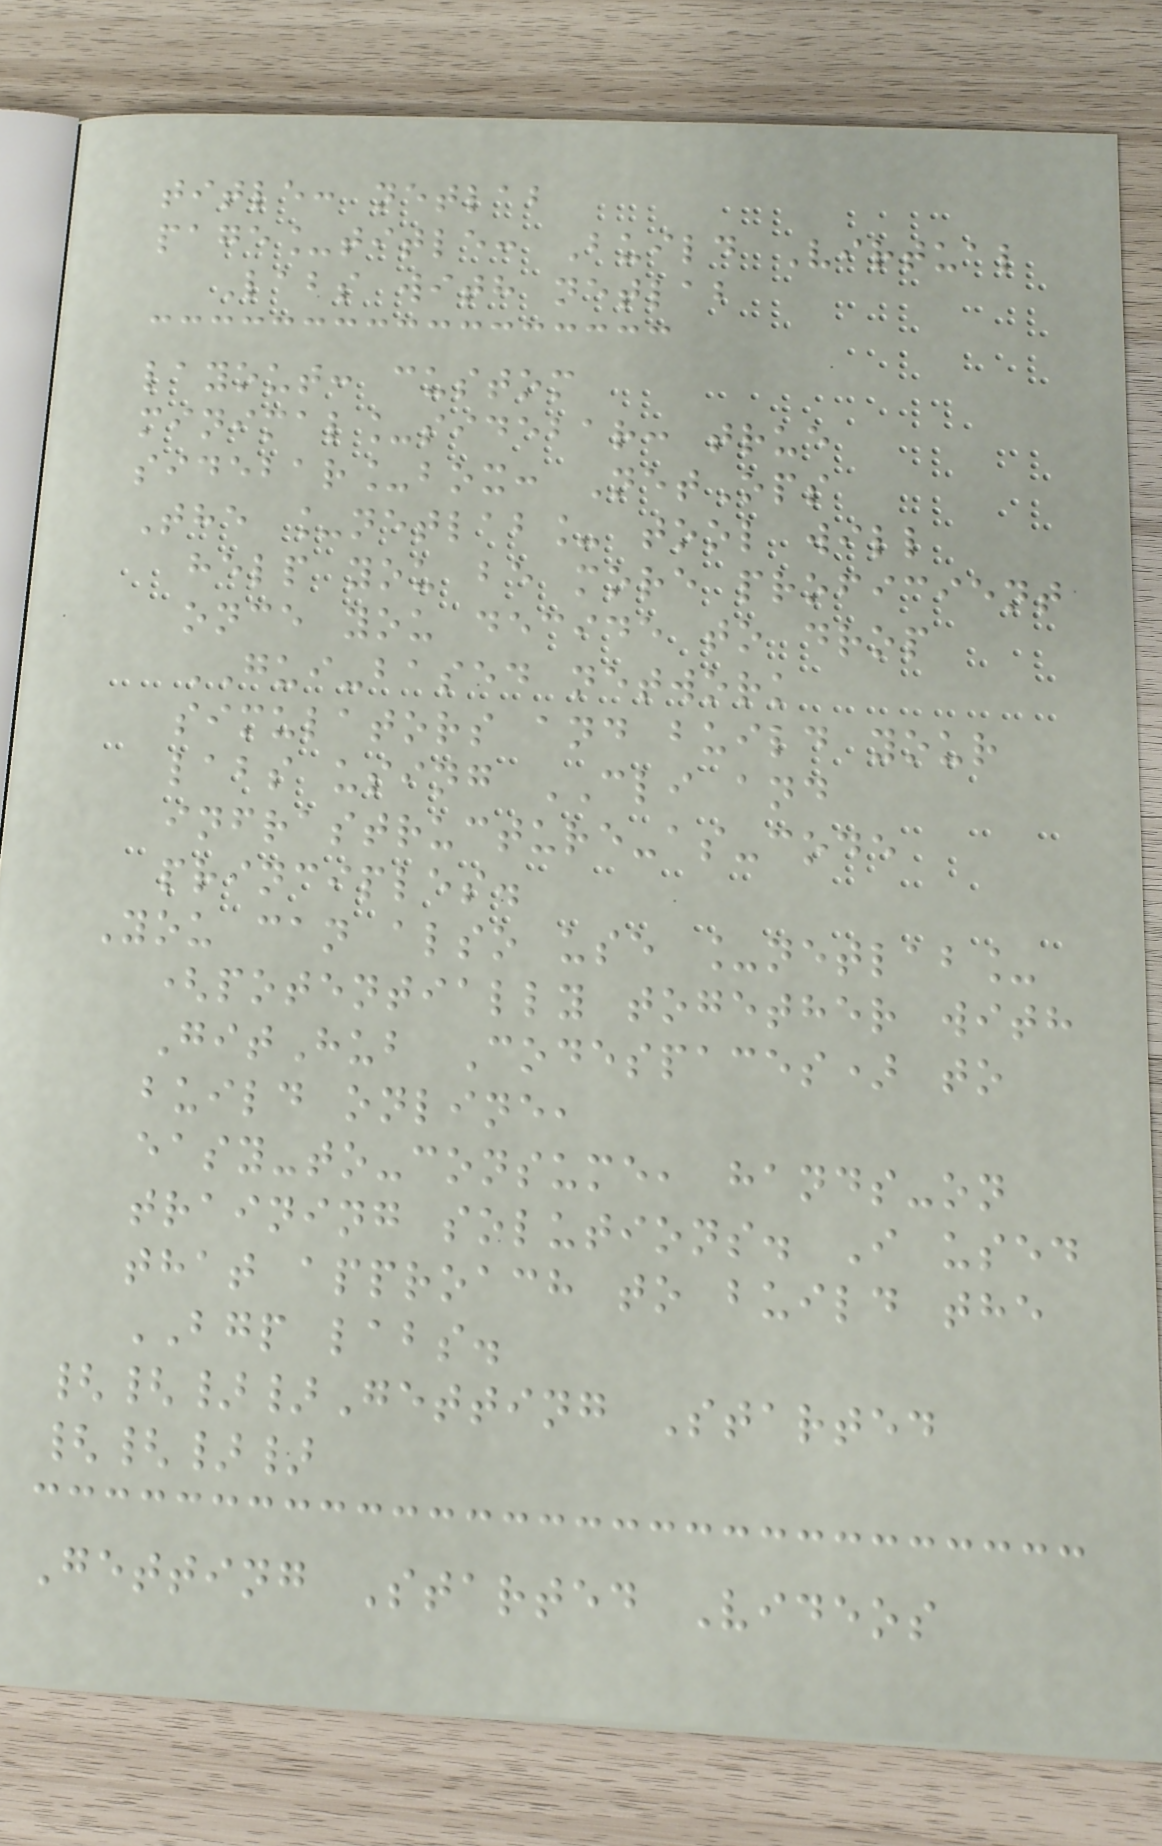title: netlab
page_title: Build Virtual
Labs with netlab
layout: custom
minimal_sidebar: true
sidebar_box: NetOps
The _netlab_ tool will
help you be more proficient
once you decide to drop
GUI-based network
simulators and build your
labs using CLI and
infrastructure-as-code
principles.
You can also use _netlab_
(potentially together with
GitHub Codespaces) to
build online,
easy-to-consume, hands-on
training solutions. I used
that approach to build the
BGP labs.
{{}}Getting Started
{{}}
Getting Started Videos
